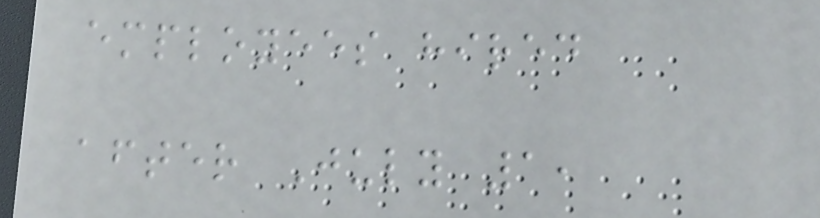employees hired
after July 1,
